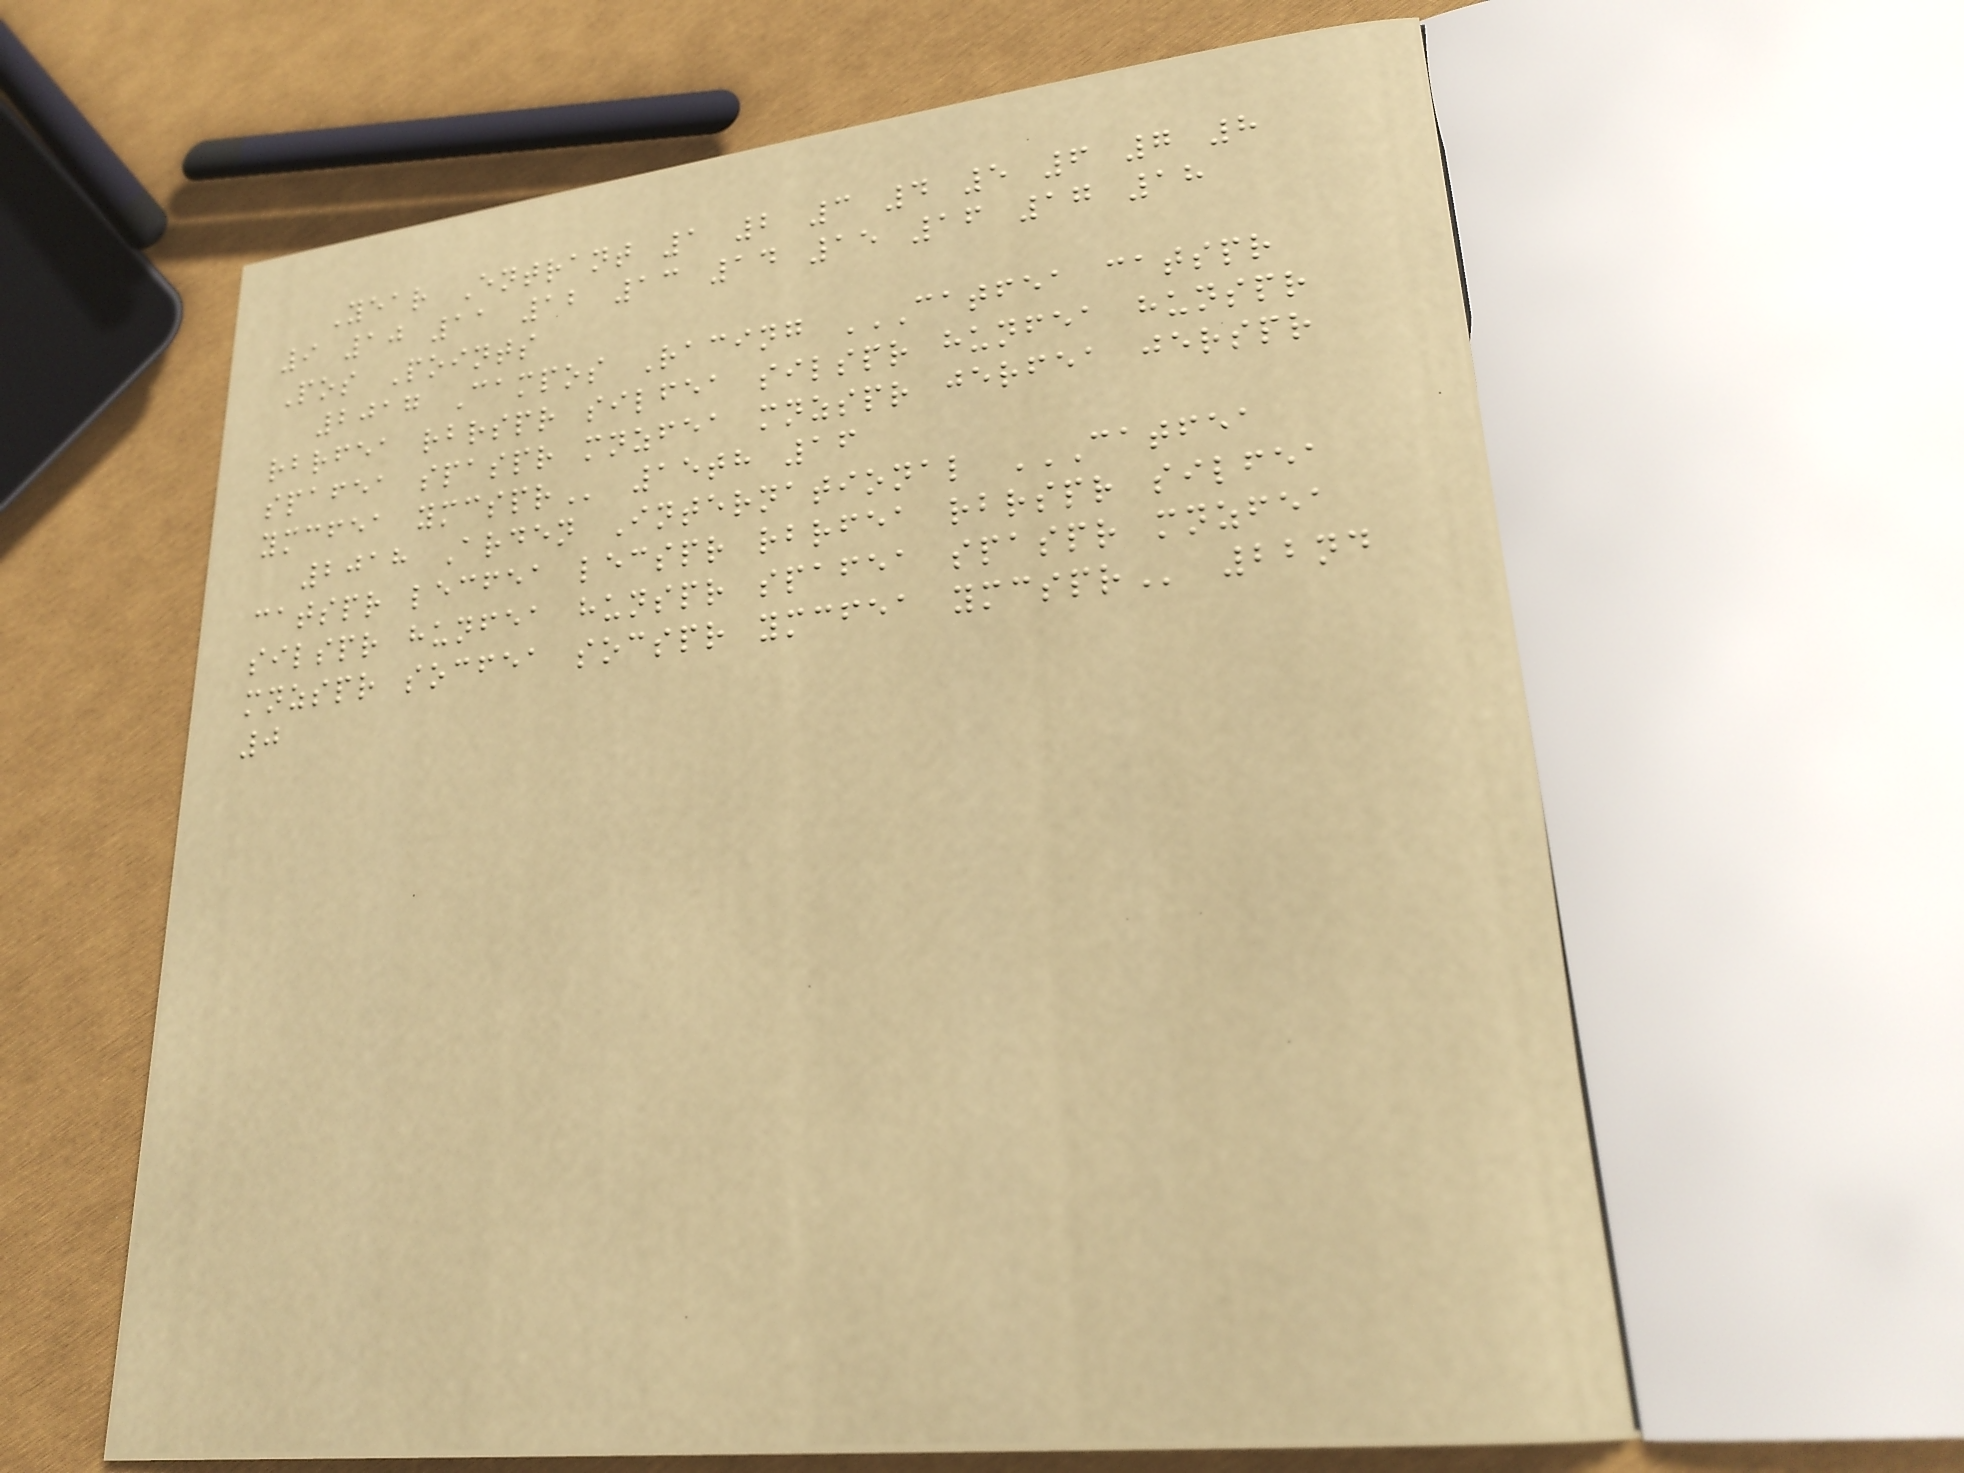Year Entrant 1 2 3 4 5 6 7 8
9 10 11 12 13 14 15 16 17 18
Pos Points
2017 Campos Racing CATFEA CATSPR
RBRFEA RBRSPR SILFEA SILSPR HUNFEA HUNSPR
SPAFEA SPASPR MNZFEA MNZSPR JERFEA JERSPR
YMCFEA YMCSPR 15th 16
2018 Arden International CATFEA
CATSPR LECFEA LECSPR RBRFEA RBRSPR SILFEA
SILSPR HUNFEA HUNSPR SPAFEA SPASPR MNZFEA
MNZSPR SOCFEA SOCSPR YMCFEA YMCSPR 22nd
0
